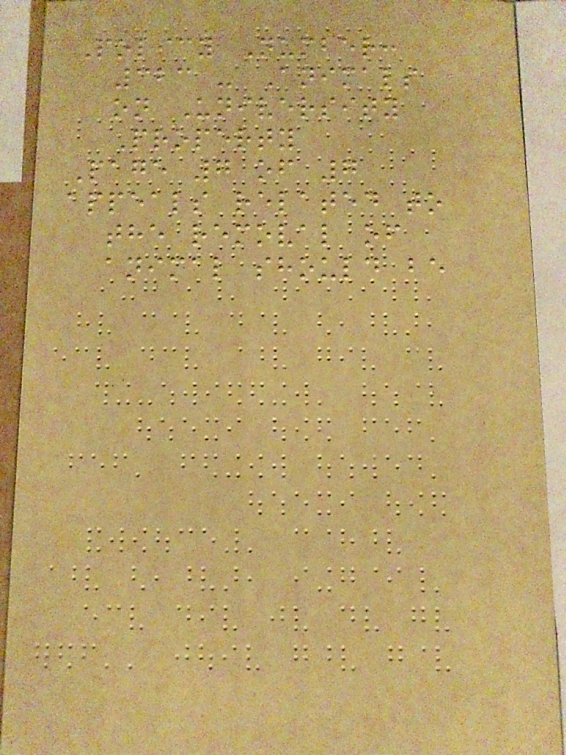Policy Number:
323 - Animals
on University
Property
Page 7 of 7
appeals related to
the removal of
animal should be
